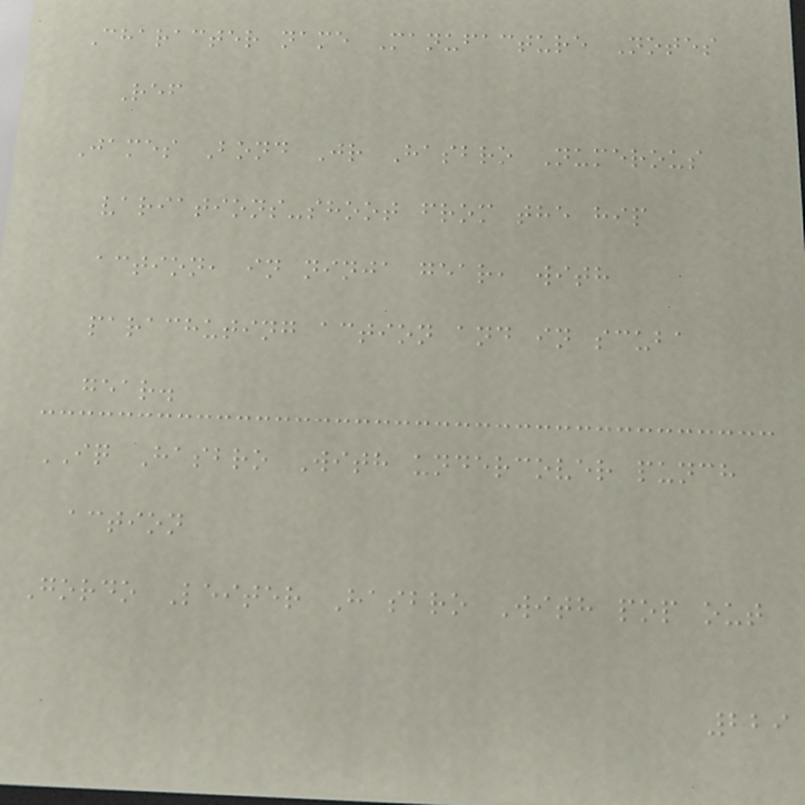Character name Manufacture Notes
Ref
James Bond Jr Hasbro Numerous
variations-shoot from the hip
action, in ninja gear, with
parachuting action and in scuba
gear.
IQ Hasbro With undercover punch
action
Gordo Leiter Hasbro With pop out
229
